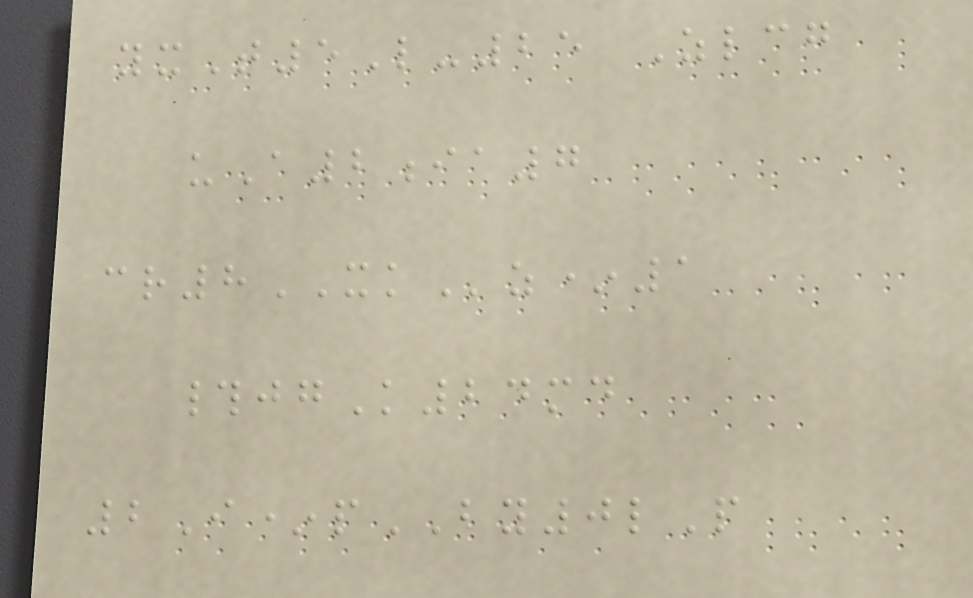yxT5L-25 Zlcg
uA2ia7
cr8XKz*1
#jgK24md
2I*pBY0lP
